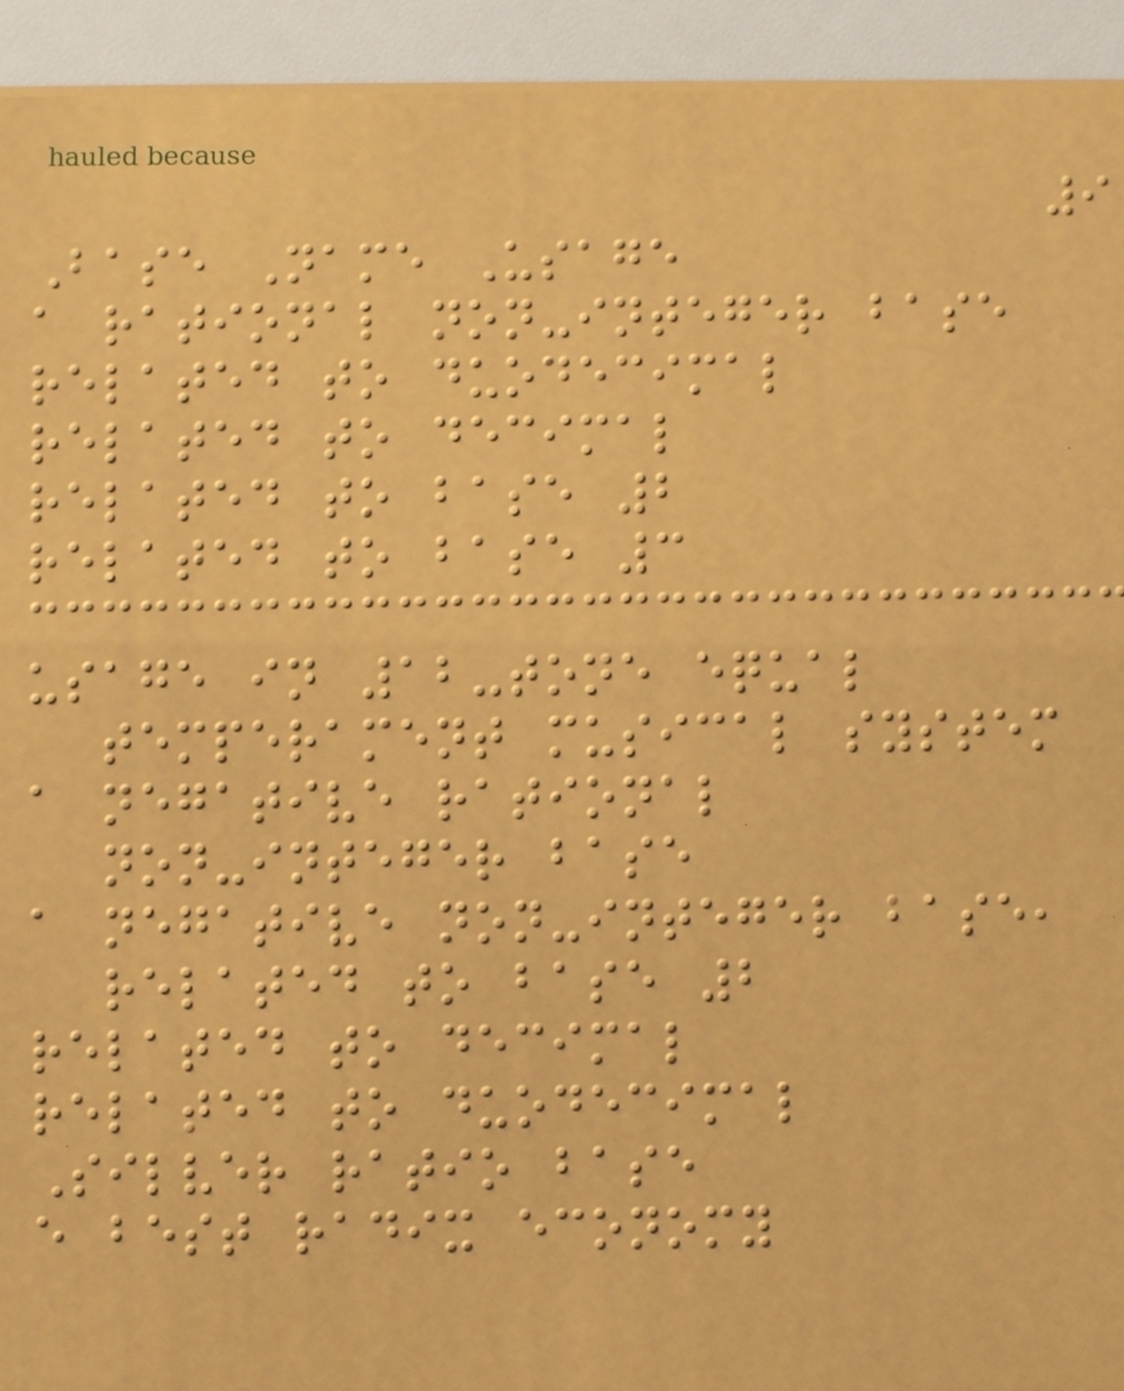9
Base Name Usage
a rational non-integer base
related to duodecimal
related to decimal
related to base 2
related to base 3
usage in 12-tone equal
temperament musical system
a negative rational
non-integer base
a negative non-integer base,
related to base 2
related to decimal
related to duodecimal
Silver ratio base
e best radix economy
